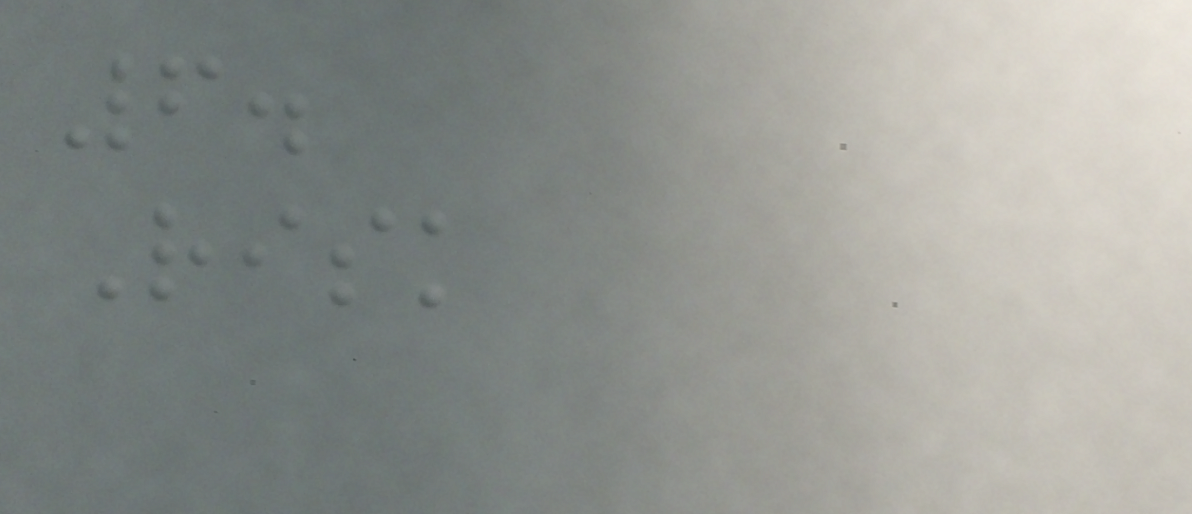6.
Risk
